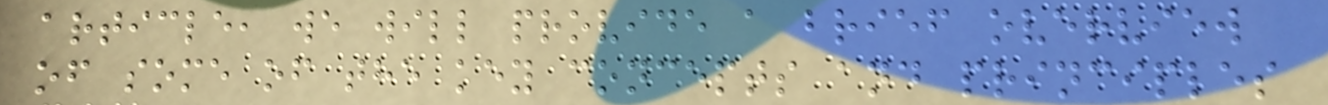article, we will provide a brief overview
of some of the key concepts and principles
